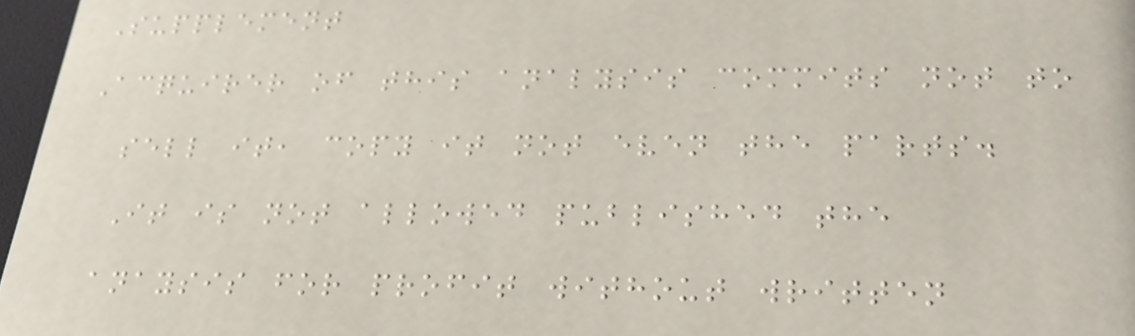Supplement
Acquirer of this analysis commits not to
sell it, copy it not even the parts.
It is not allowed published the
anaysis for profit without written
